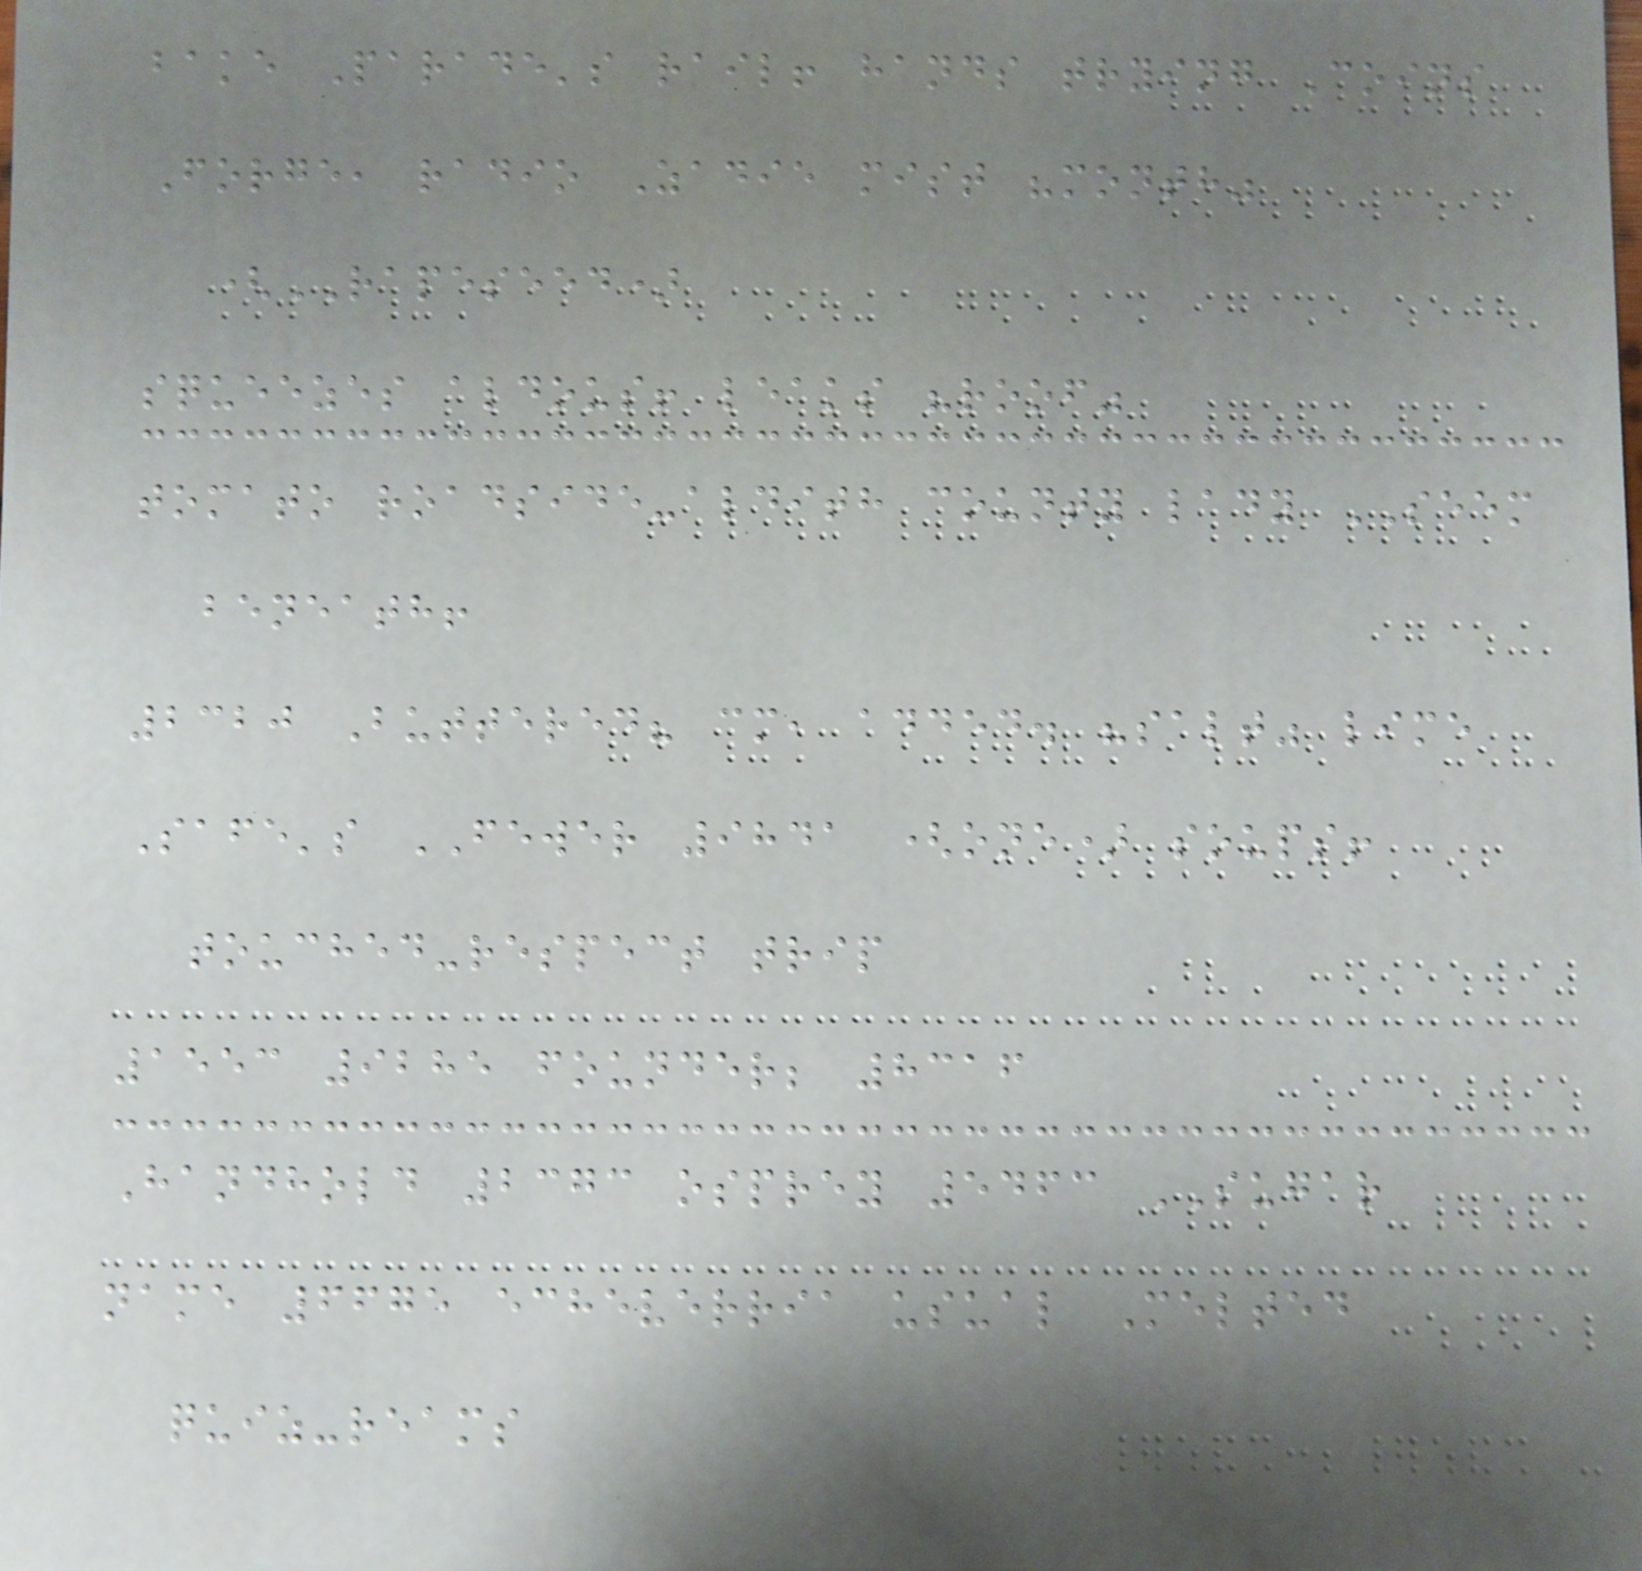bake Parade's rail! hands trying Coins
Forge, radio Zadie mist "month"
(RAPESEED)
squeezes aldous! leaks "roof"
tomato roadside-aldith county lady SEEM
beneath!
2320 Buttered? cm, added. "salt" lime
Safe's FEWER 9841 (one) soups!
touched-respect trip
1553 9285 founder; 8316
Handhold 2373 osprey 5463 SUGAR
name 6675 echeverria usual Melted
quiz-reams
